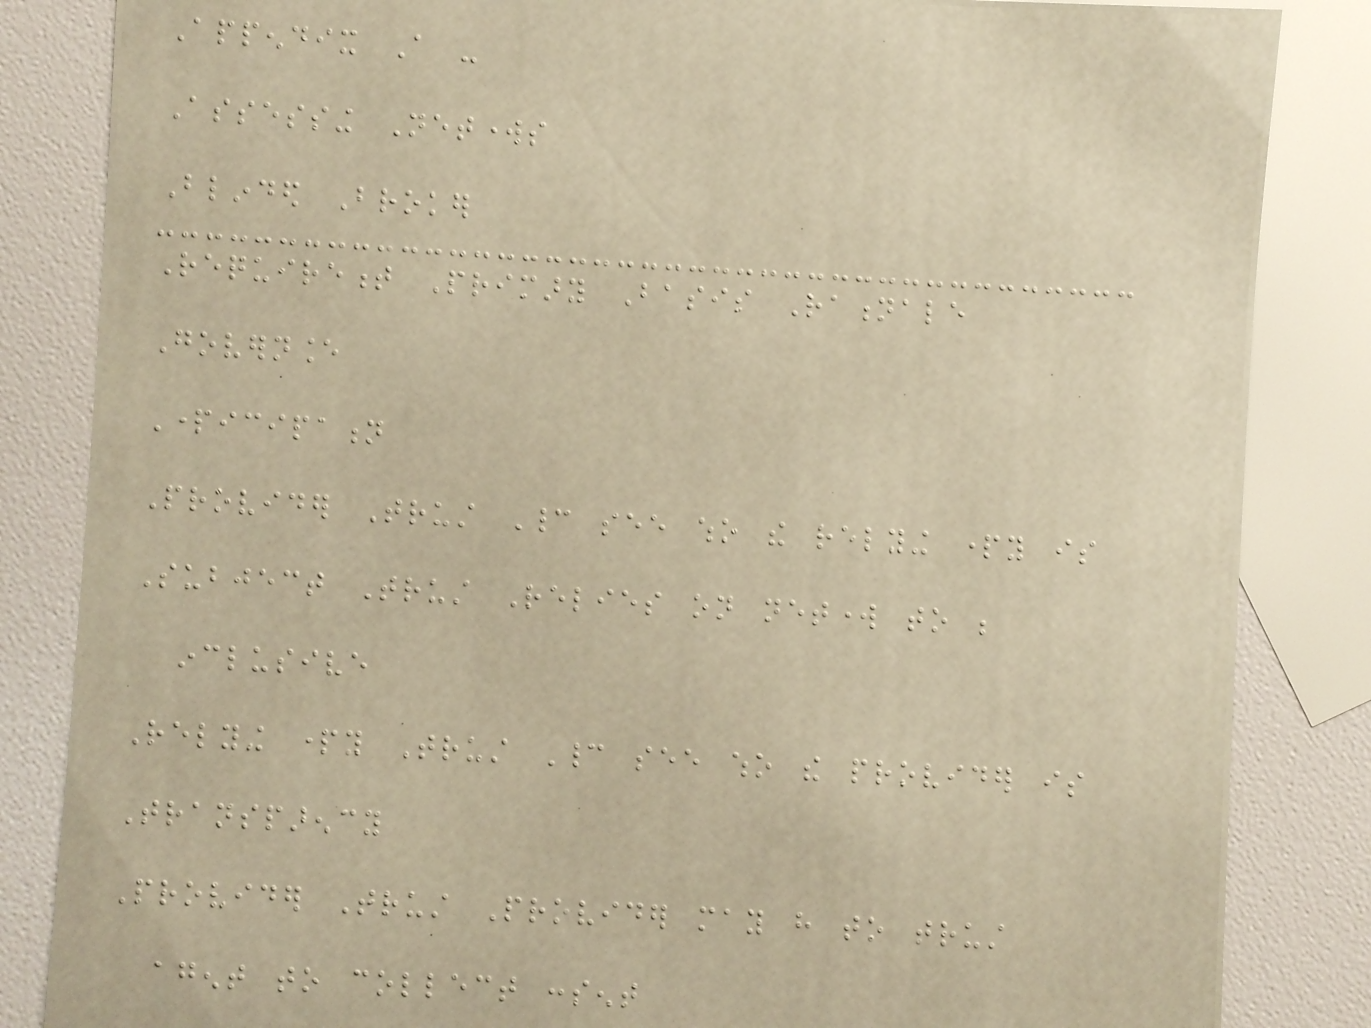Appendix A -
Assessing Networks
Blinded Broker
Requirement Primary Basis Rationale
Governance
Participation
Provider Trust Cannot see who the relying party is
Subject Trust Relies on network to be
inclusive
Relying party Trust Cannot see who the provider is
Transparency
Provider Trust Provider may have to trust
agent to collect consent
